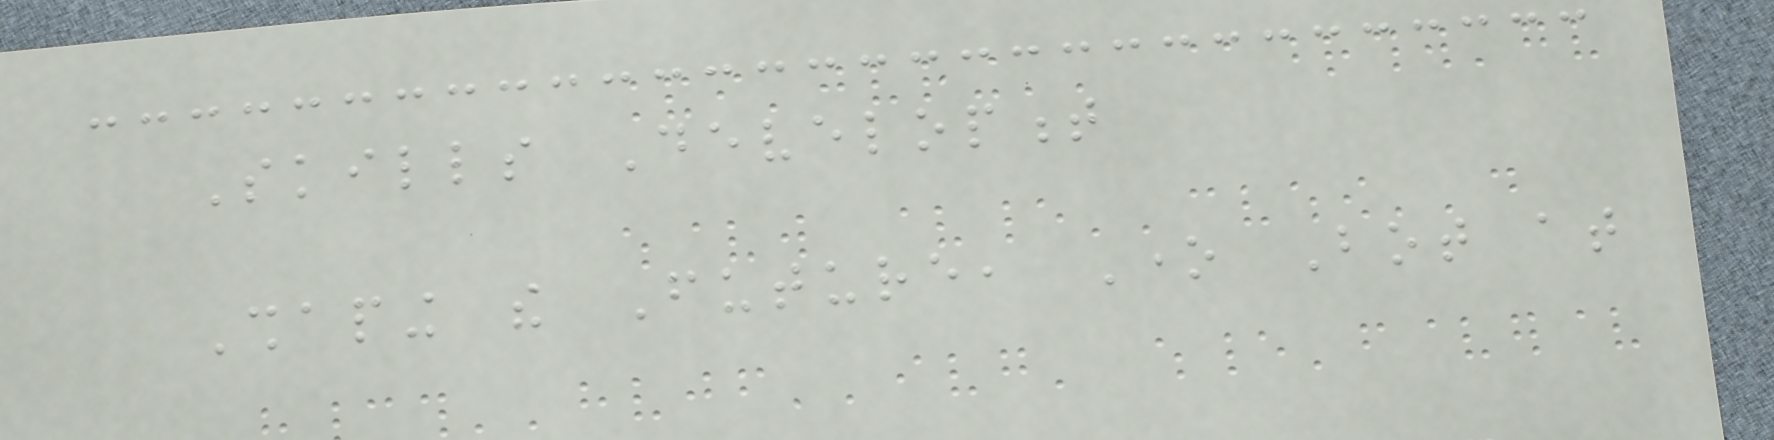Skills Development
Shaping the Future, One Bot at
